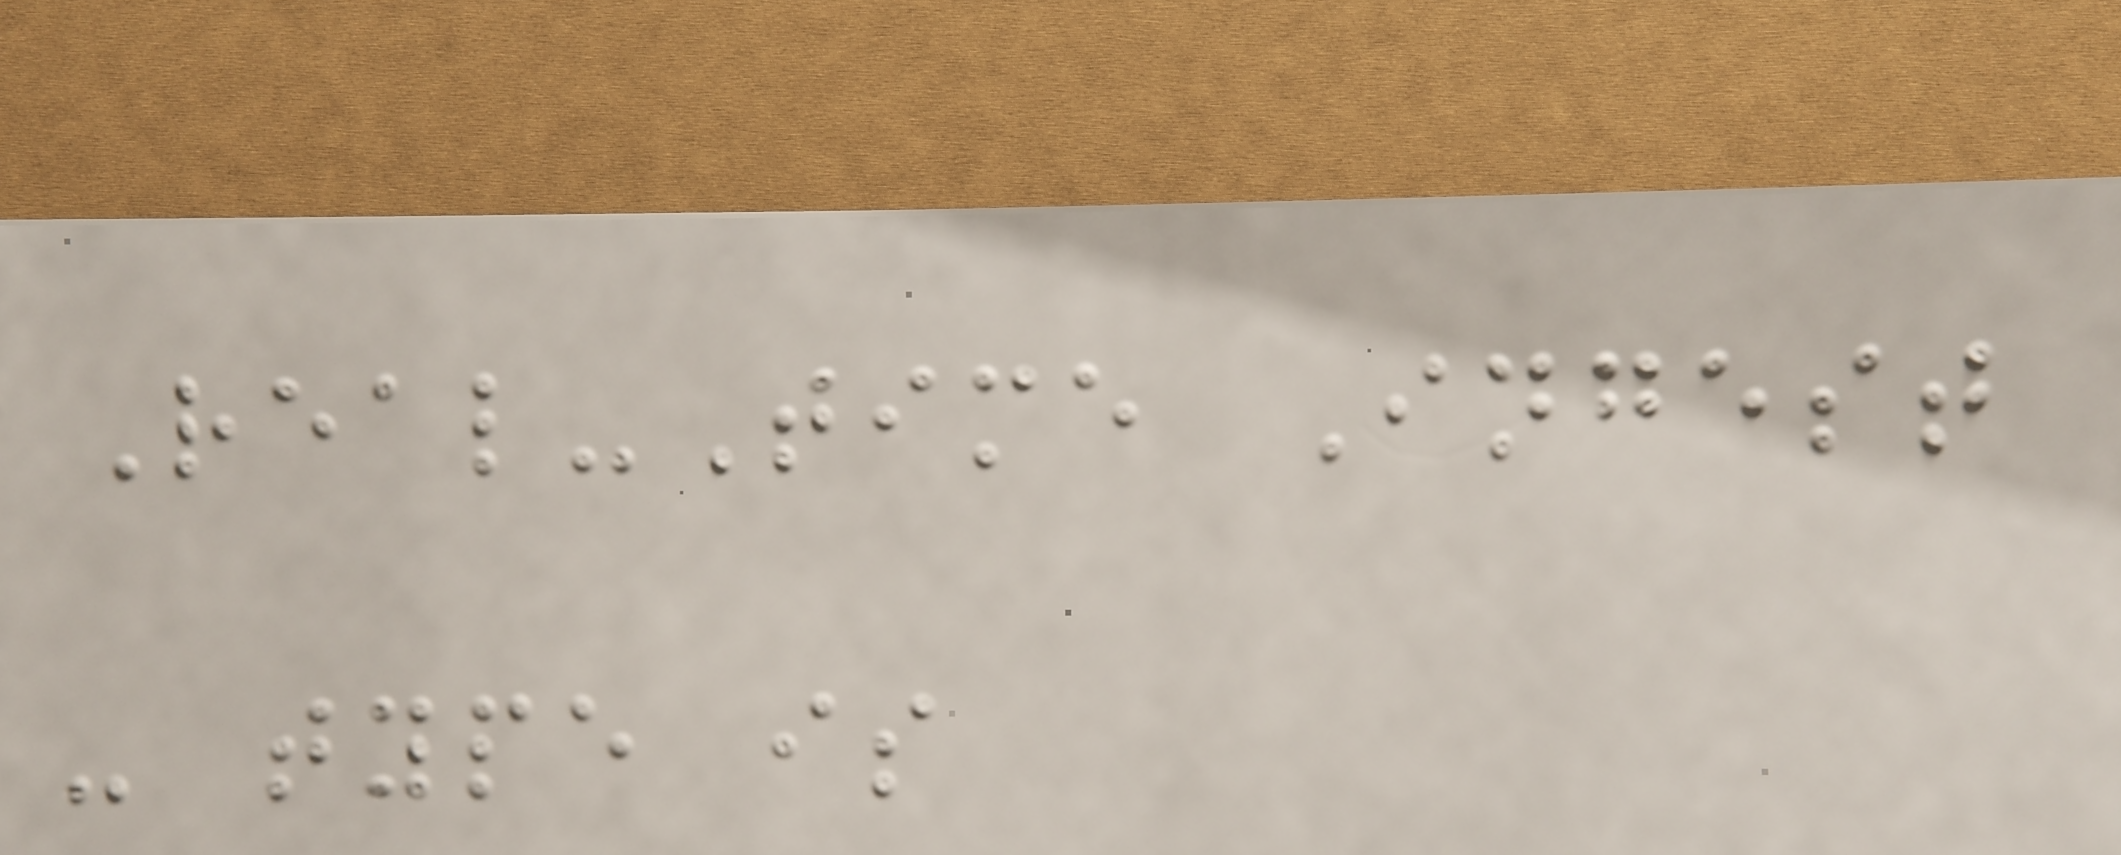Real-Time Ingest
- type is
